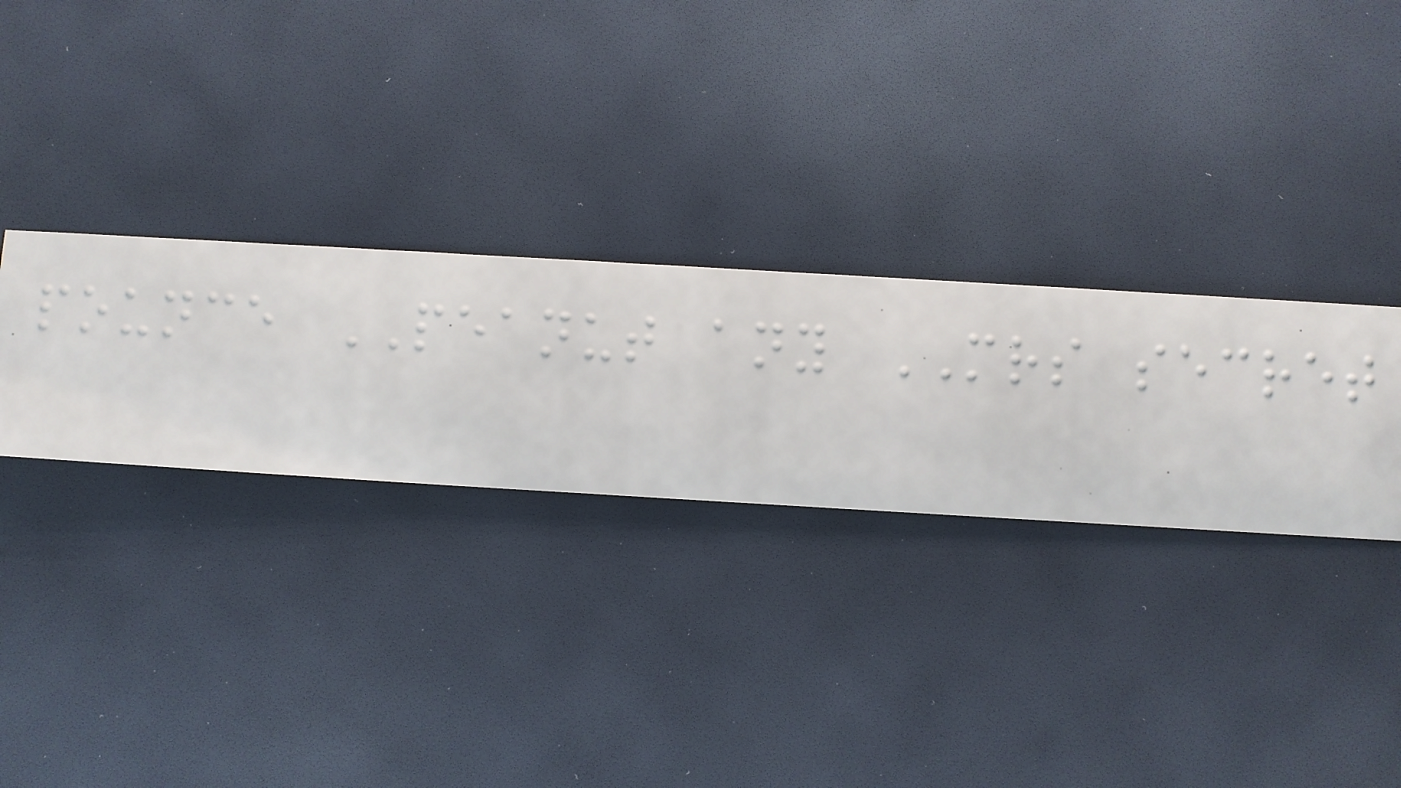pounce PEANUT any MRS secret
